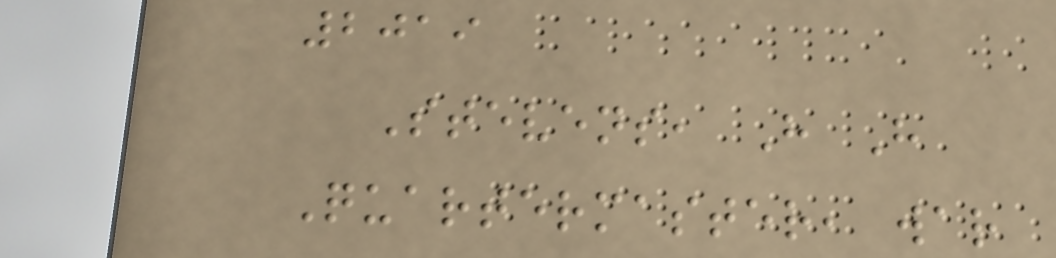2019
Stevens, H H
Quartermaster, war
